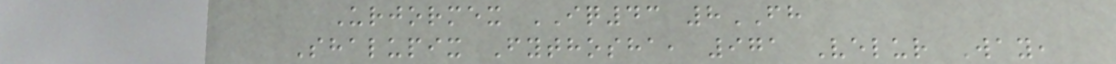Urjormex IQ43 8FH
Shalupix Fythosha, 971 Velur Way,
